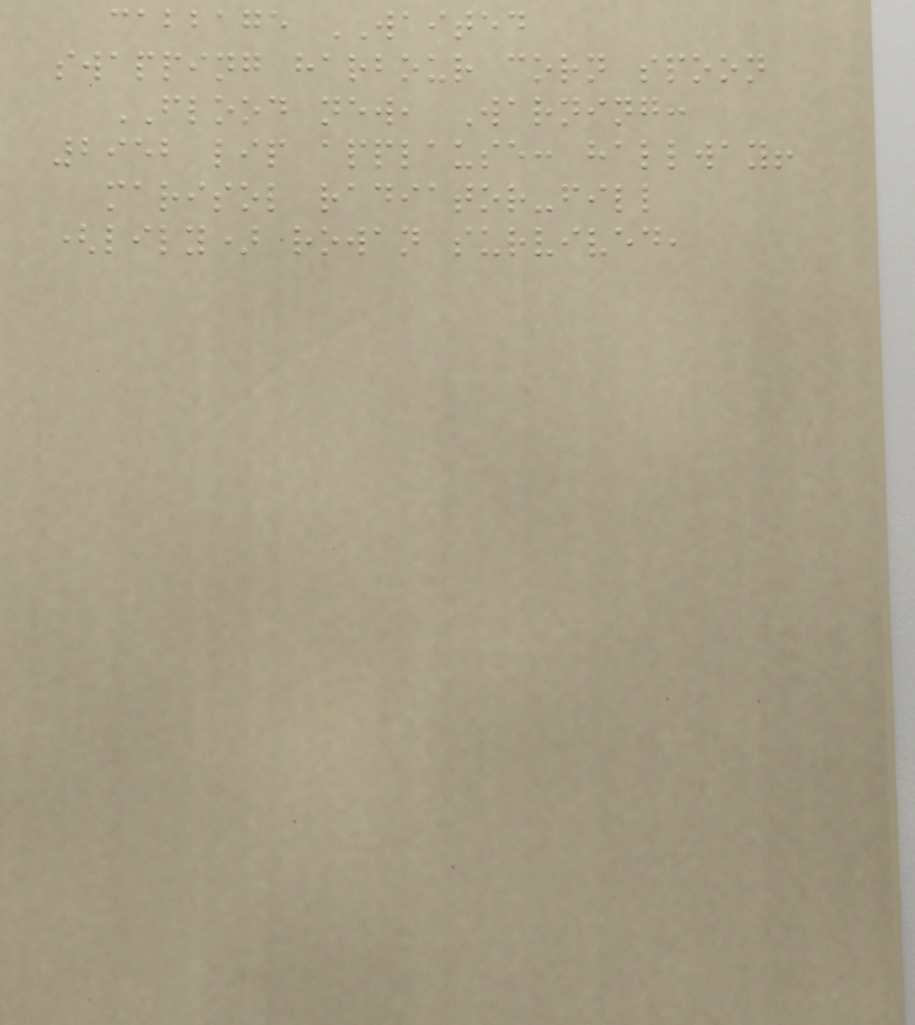cabbage WAITED
swapping harbour corn spoon
FLOOD new, Warning:
2952 lip applause: hallway!
marisol radiator-fill
(lily) rowan survived,
